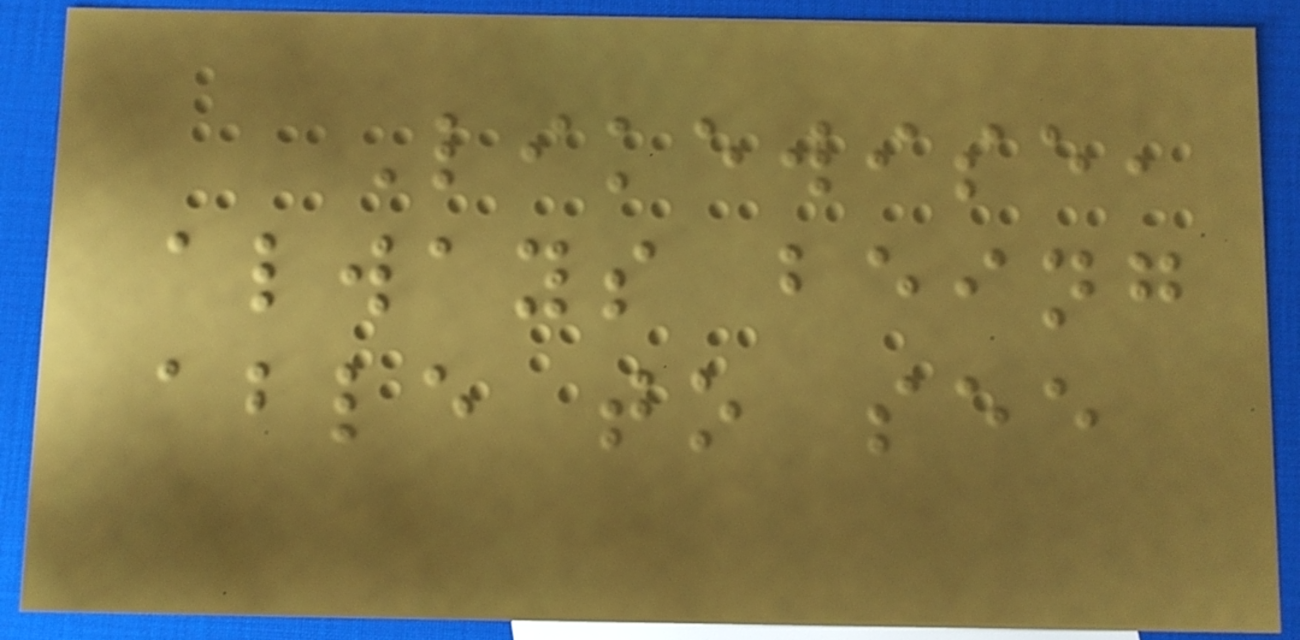Likewise,
always being
able to see
